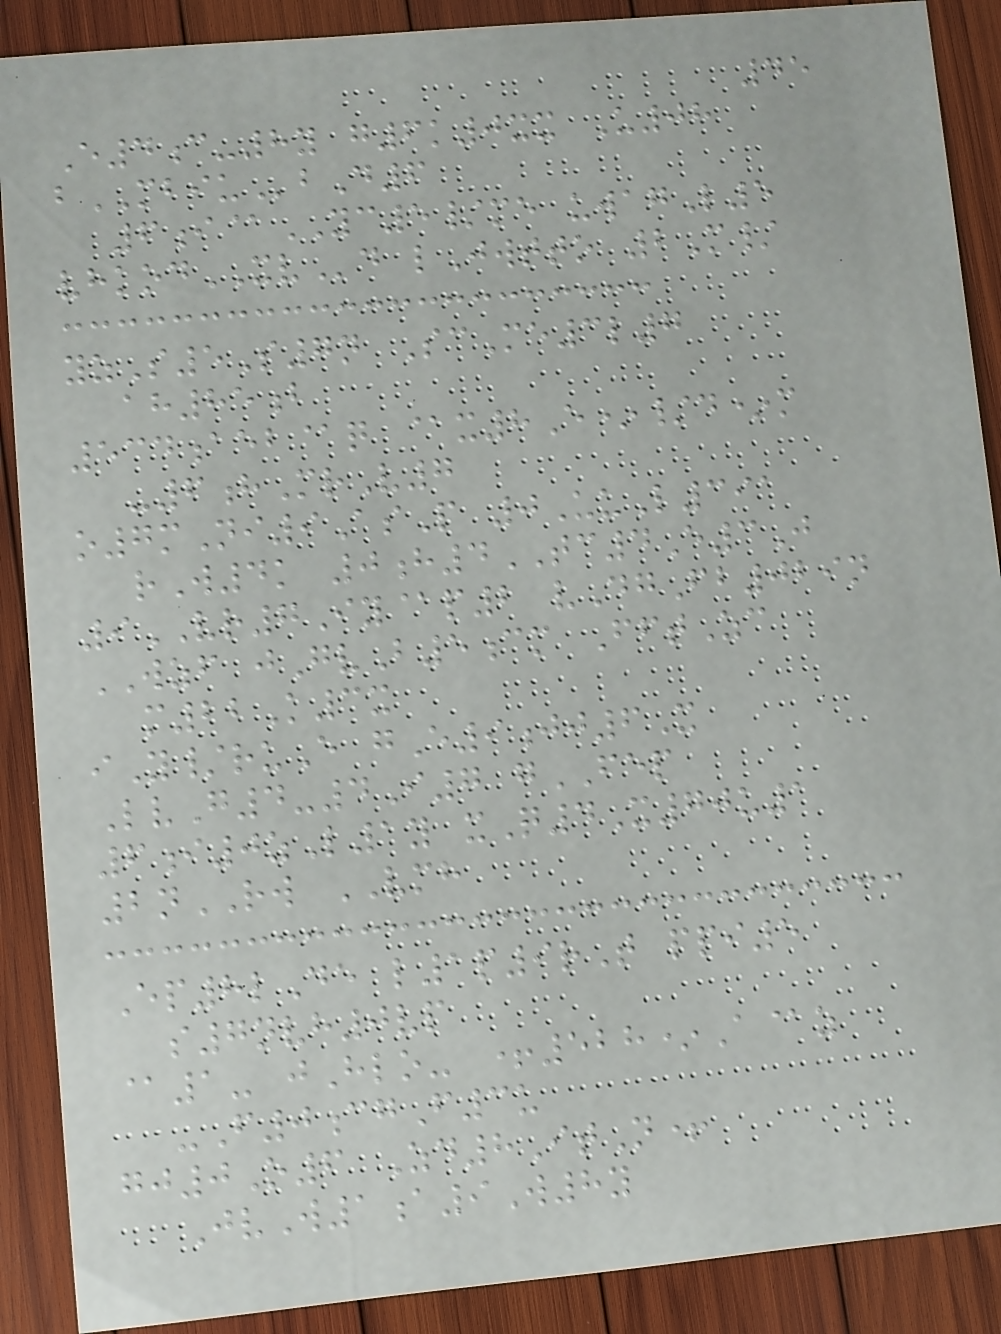45
E4c-8y g6k0xx U08
bMBIUbD6
6i@YC5/me uwagL5
vhkodXVd lJwtto 2M/
yzS5S7n ScMe3l7
ah85b
534aeb@q @x8E*/d*m
-6hMrV7
o7mNi9AsP 0UuL391
rW4k 0h4TC4E3J
9VR7Iy@p2 vDgFb029n
WZF jGvB5cm FftZc
m22K3x
iY/ruE gE9jj6X
LvG4-4I7 gFEP
6i0zL1y xQ4X70u1
2nRW VMH
Ep8lDe l1p9rT ppi5
s7nvh0vp
@1- jHlo- +528*A@z
-F0cgF3u
gj0O6 Zd8ItN+
JvW1a9W8y
